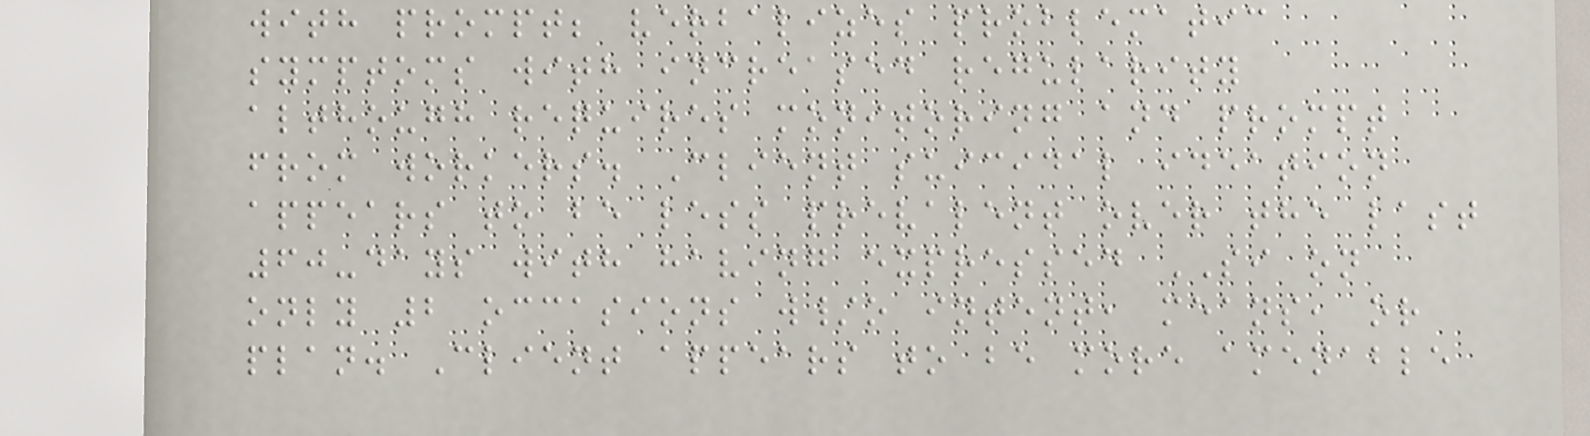with prompt; verbalizes problematic
symptoms with increased regularity
although requires monitoring and prompt
from workers. Client suicidal ideation
appears to be less prevalent over the last
60-days with having expressed SI on
only 2 occasions w/o intent, means, or
plan. Client appears to be more amenable
